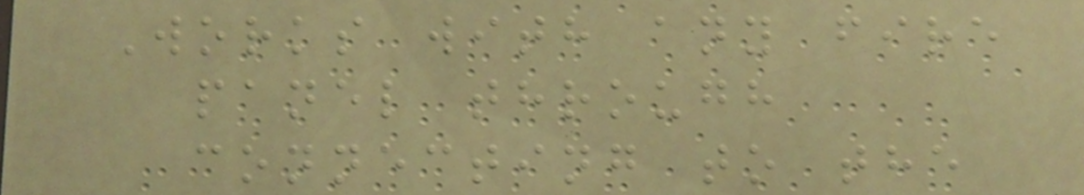Works with any fire
panel through
connecting to the
